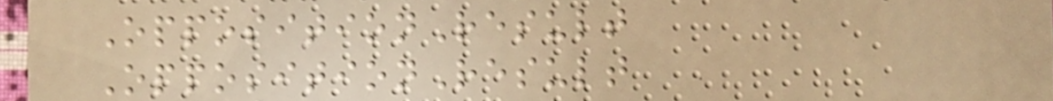OppositionResult
OppositionResult
